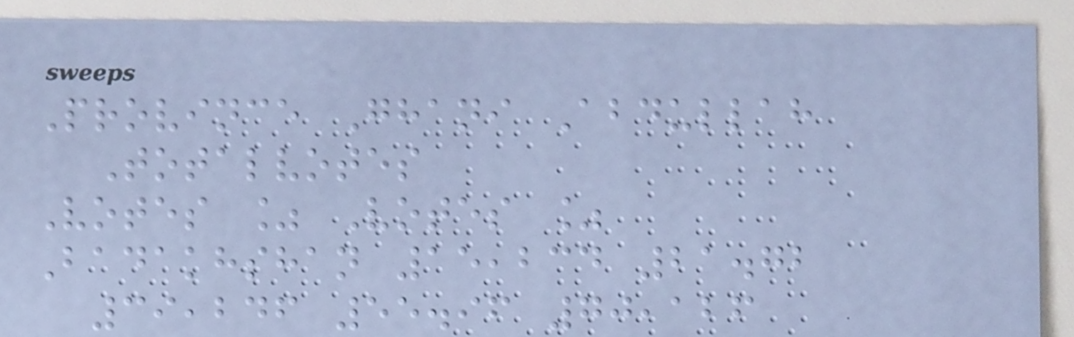Province Ghani Abdullah
Totalvotes
Votes % Votes %
Badakhshan 15,234 21.72
39,246 55.96 70,126
